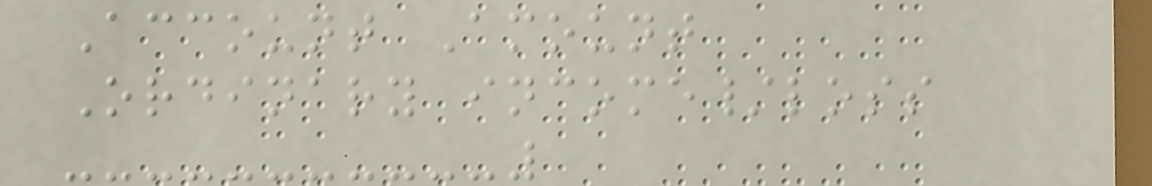Account Amount
Ordinary income/loss
